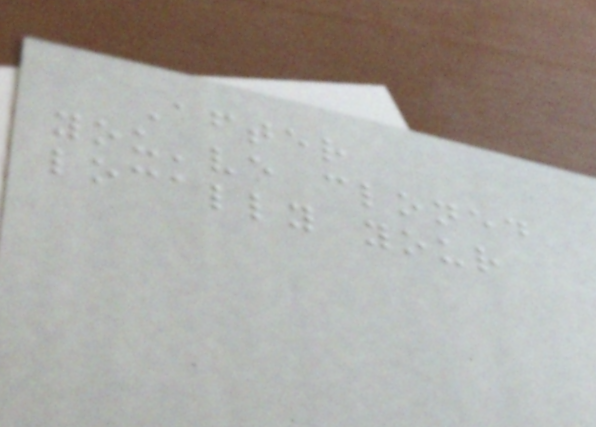After
you've cloned
locally your
